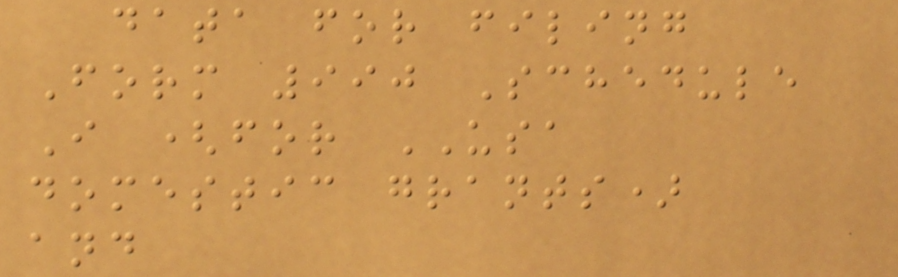data for filing
Form 990 Schedule
I (for USA
domestic grants)
and
